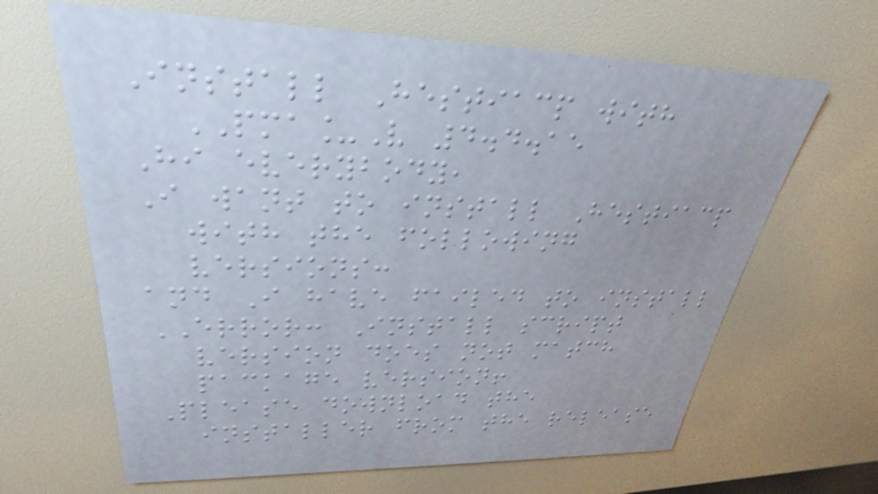Install Hestiacp with
PMA_V 4.4.15
Hi everybody,
I want to install Hestiacp
with the following
versions:
and I have failed to install
ERROR: Install script
version does not match
package version!
Please download the
installer from the release
